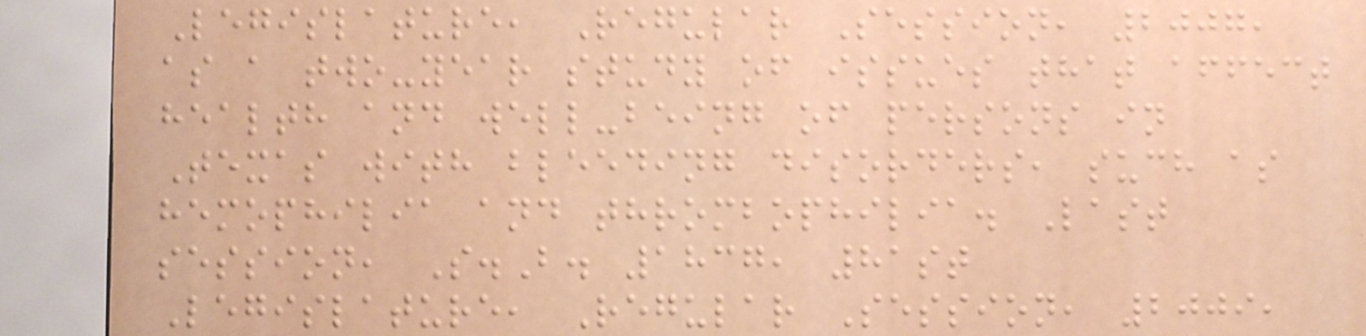Legislature, Regular Session, 2007,
as a two-year study of issues that affect
health and well-being of persons in
Texas with bleeding disorders, such as
hemophilia and thrombophilia. Last
session, S.B. 1837, 81st
Legislature, Regular Session, 2009,
